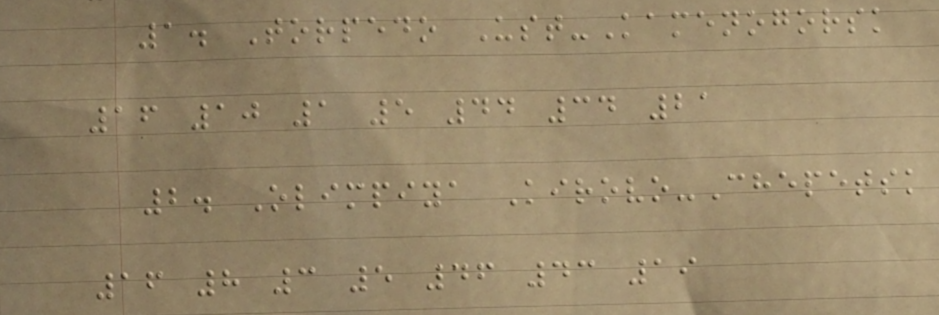1. Torpedo Ust-Kamenogorsk
16 10 1 5 44 34 21
2. Olimpiya Kirovo-Chepetsk
16 8 3 5 46 43 19
